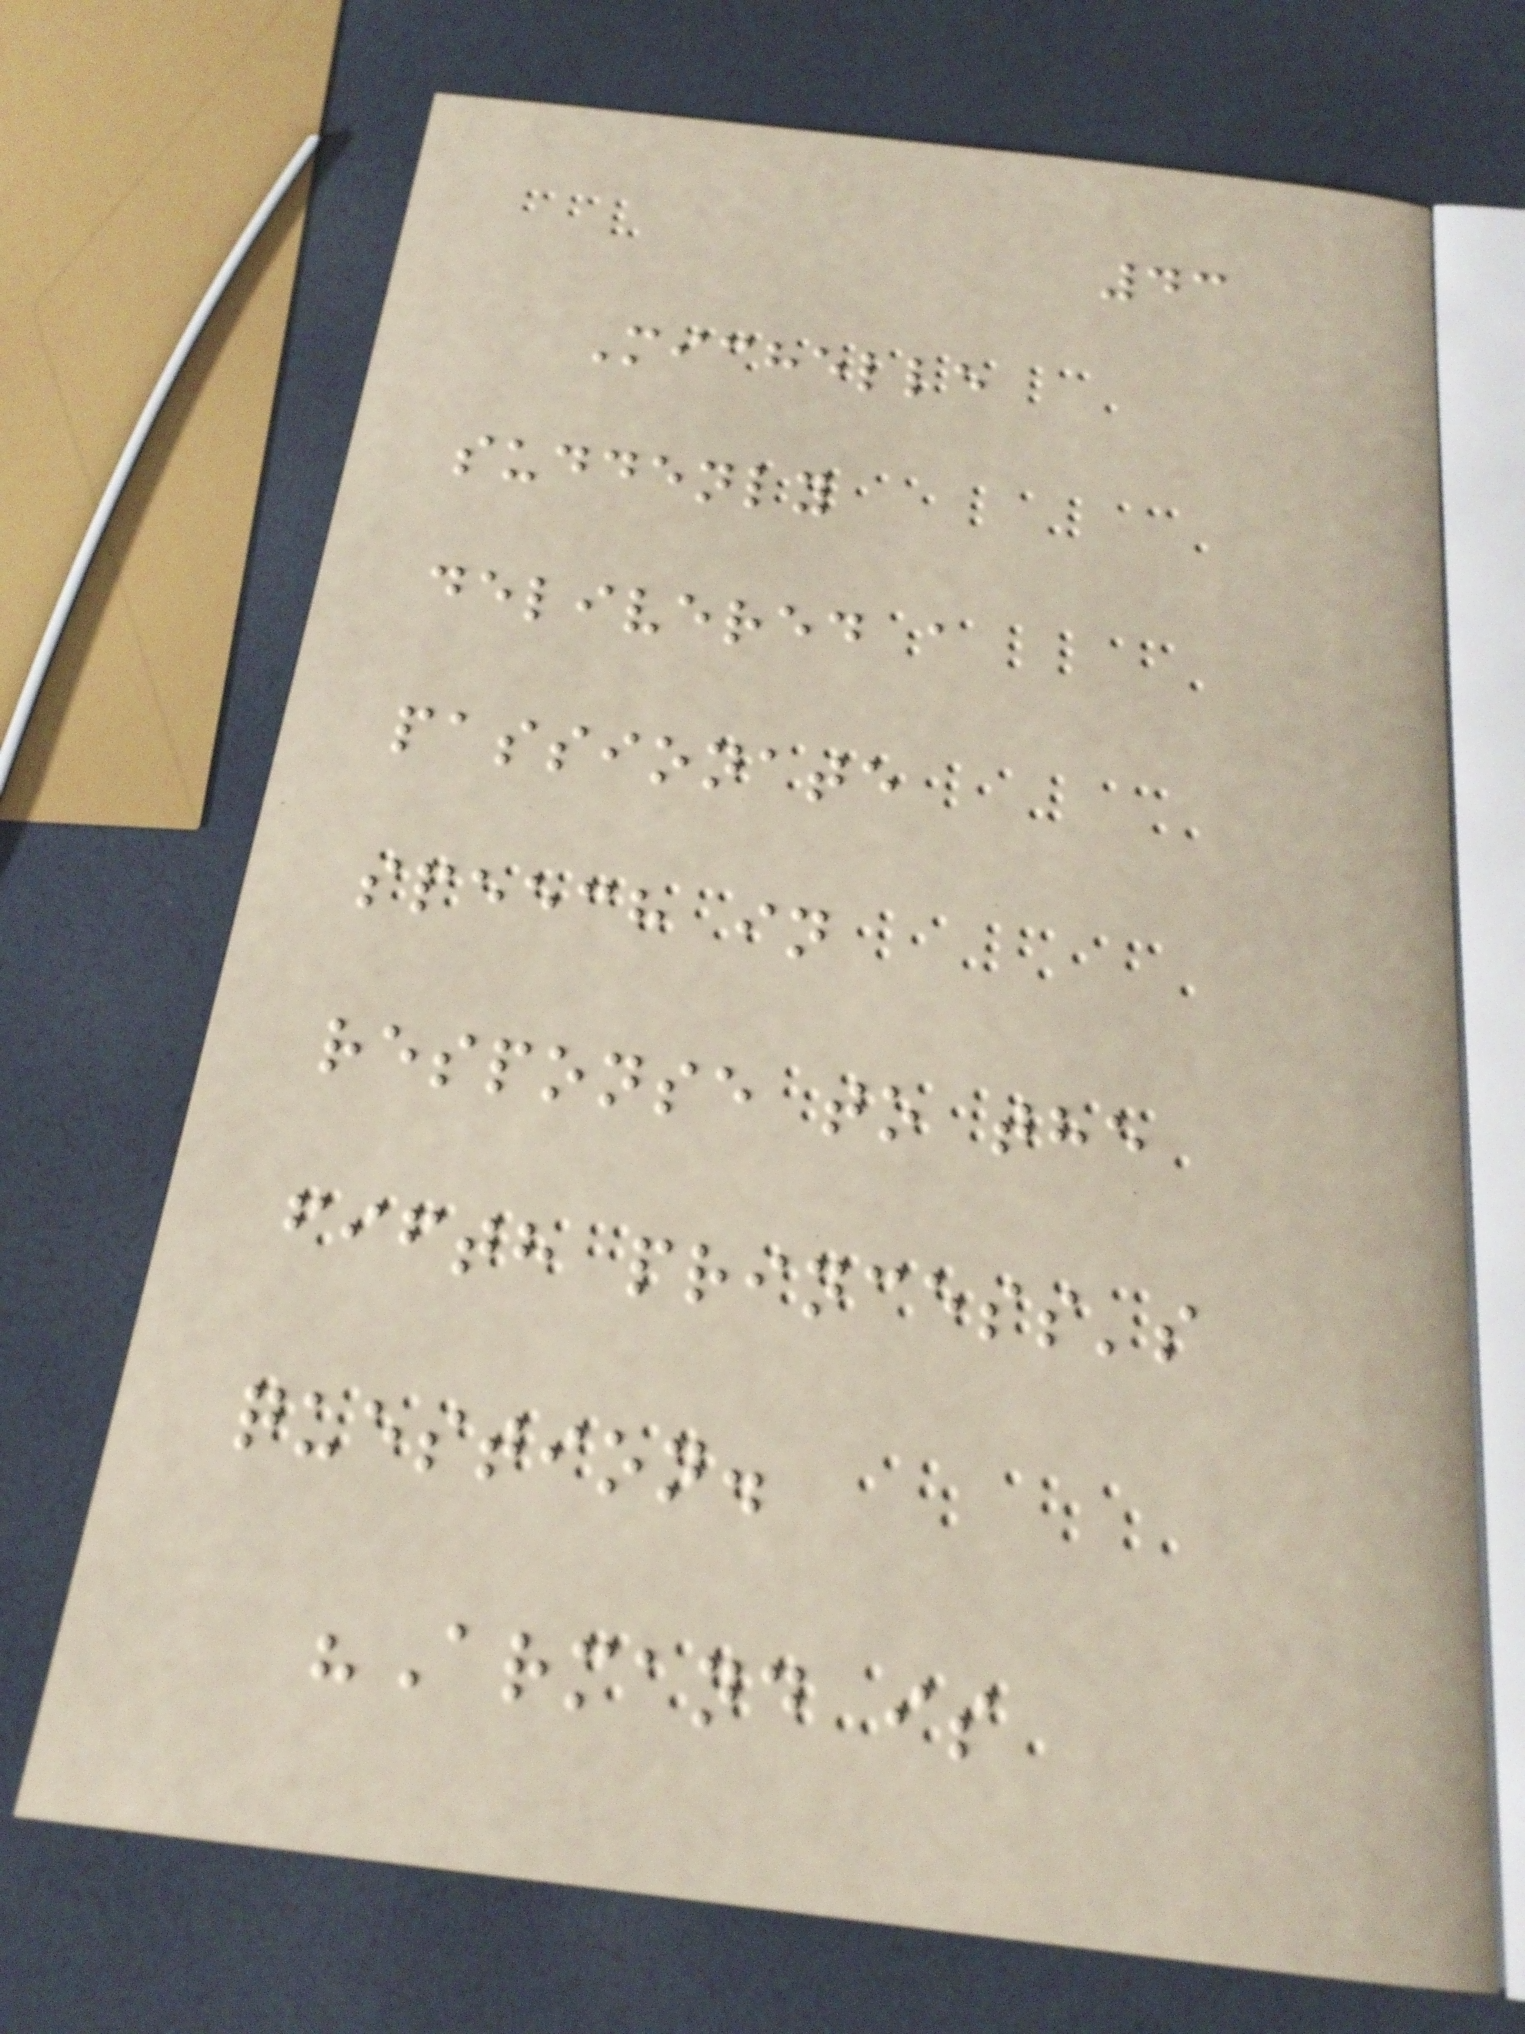43
Michelle
suddenly
delivered a
passionate
speech in
response to the
fifth princess's
question.
"Armand is
